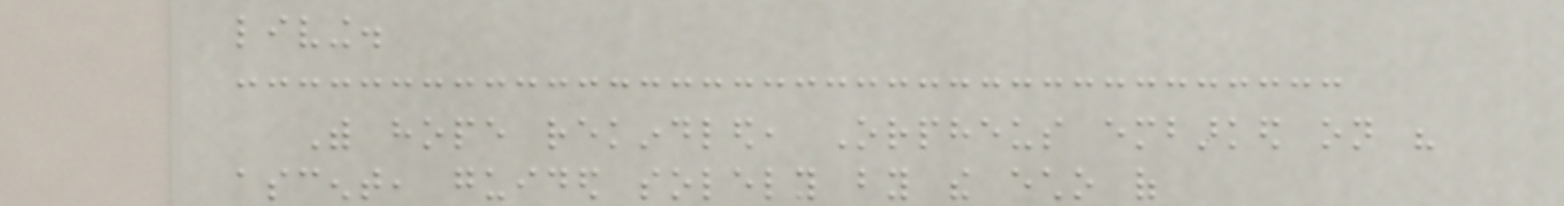living.
With hope rekindled, Orpheus embarked on his
ascent, guided solely by the echo of
